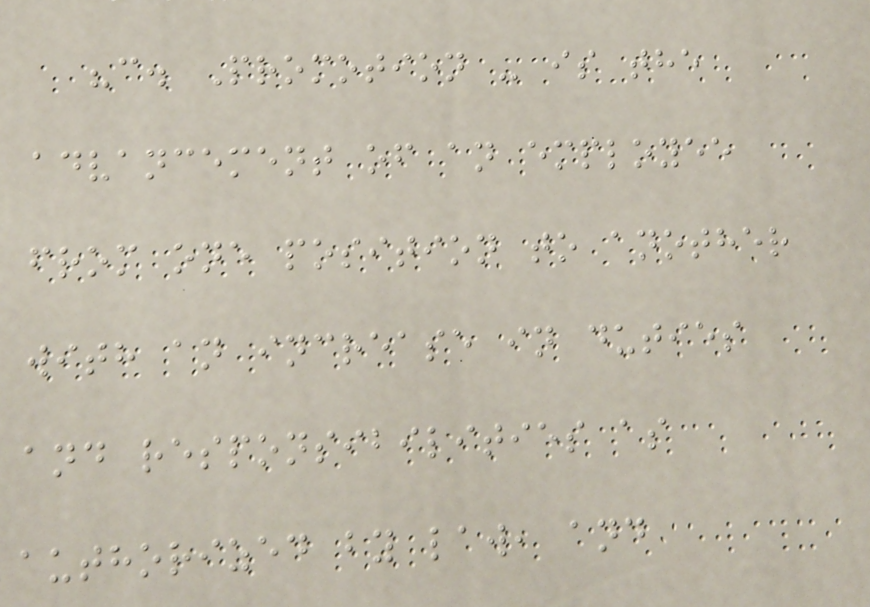"c. Promotion - is the
advancement of an employee
from one position to another
with an increase in duties
and responsibilities as
authorized by law, and
